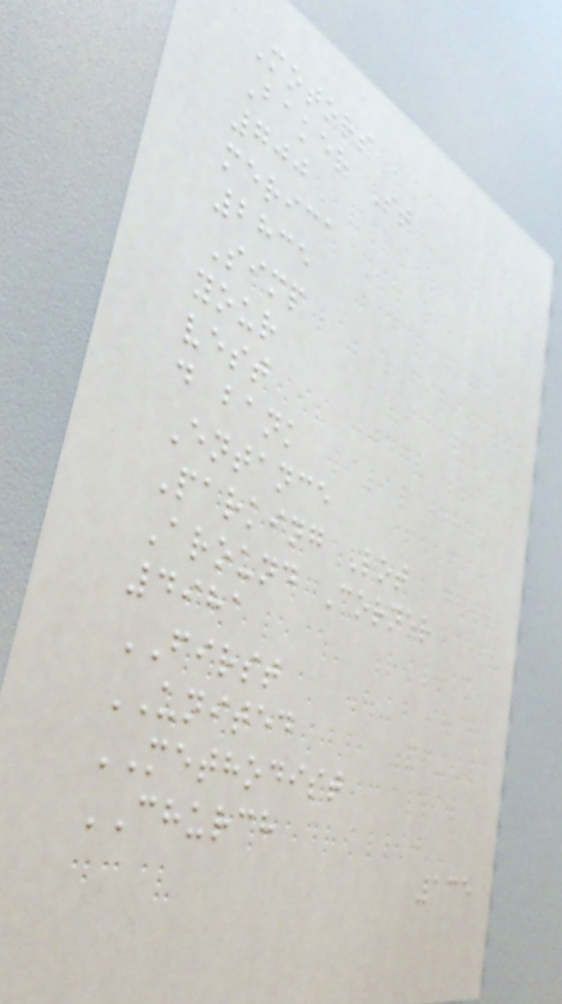Motors
Baker St
700
merica
2835
Simp
your
vest
d bank
Entance
Parking Lot
Around Corner
4981
FIRST
UNITED
METHODIST
CHURCH
135
